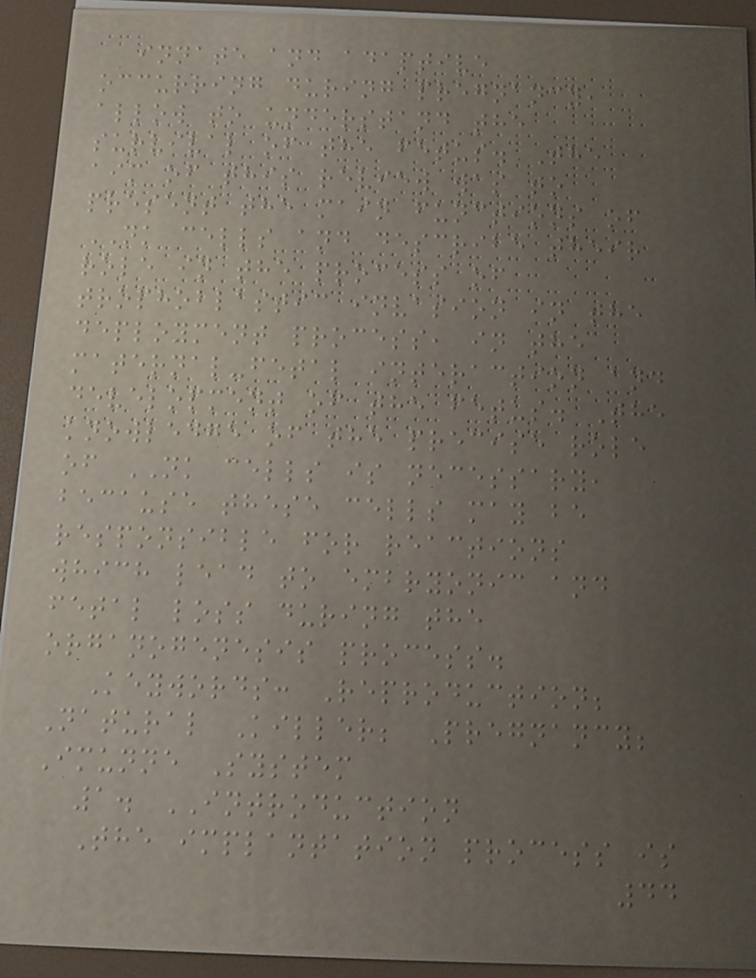innate and adaptive
occurring during pregnancy,
allow to understand the
survival of the fetus. The
aim of this review was to
present the main functions of
NK cells and describe their
role in the process of
trophoblastic invasion in the
deployment process, in the
maternal-fetal interaction and
development of the fetus. The
knowledge of the precise role
of NK cells is necessary,
because these cells may be
responsible for reactions
which lead to embryonic and
fetal loss during the
organogenesis process.
Keywords: Reproduction;
Natural Killer; Pregnancy;
Imunne System
1. INTRODUCTION
The implantation process is
44
